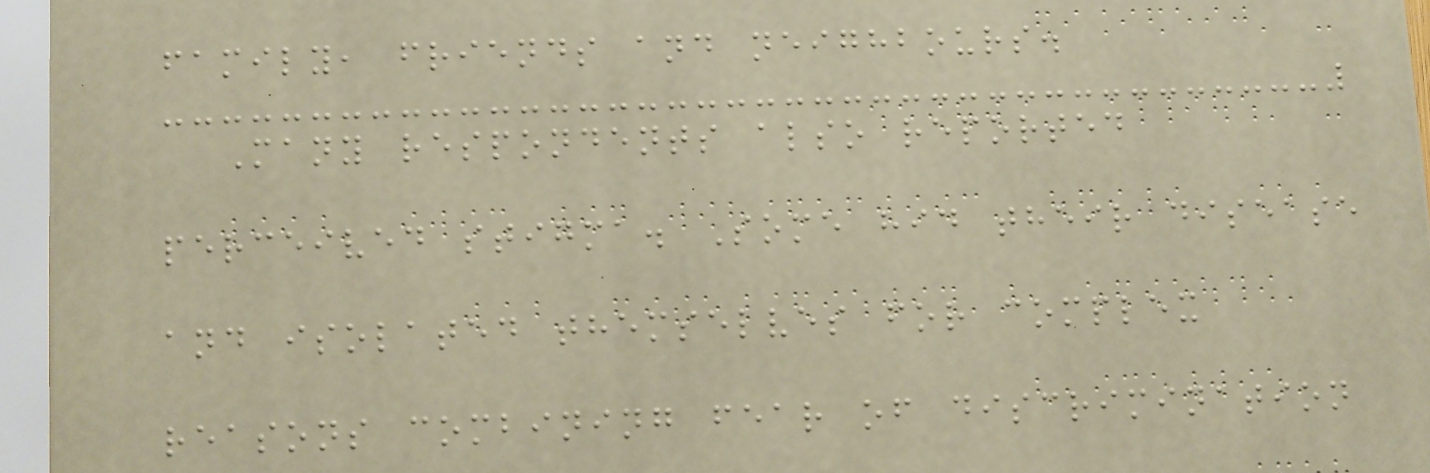family, friends and neighbours.
Many respondents also reported
perceived stigma. Some hid their disease
and isolated themselves for complex
reasons combining fear of discrimination
